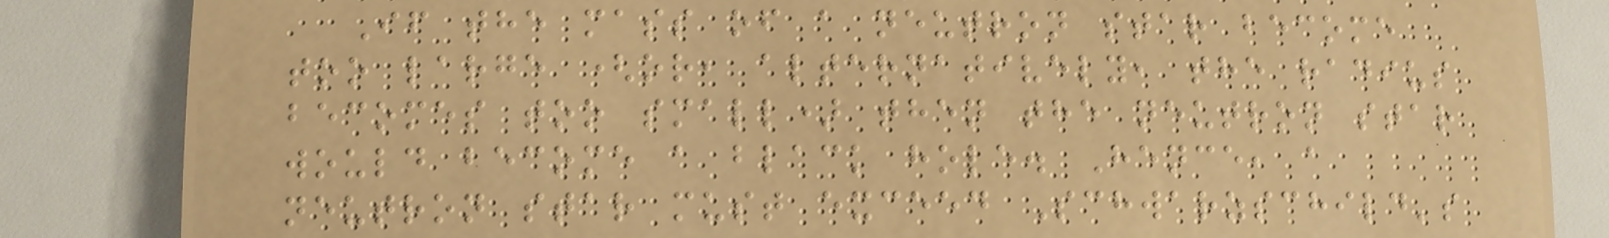If the mass of a neutron star become
too large (or, alternatively, the radius
becomes too small) then the neutron star
would become a black hole. Hence, a
neutron star must exceed Schwarzschild's
